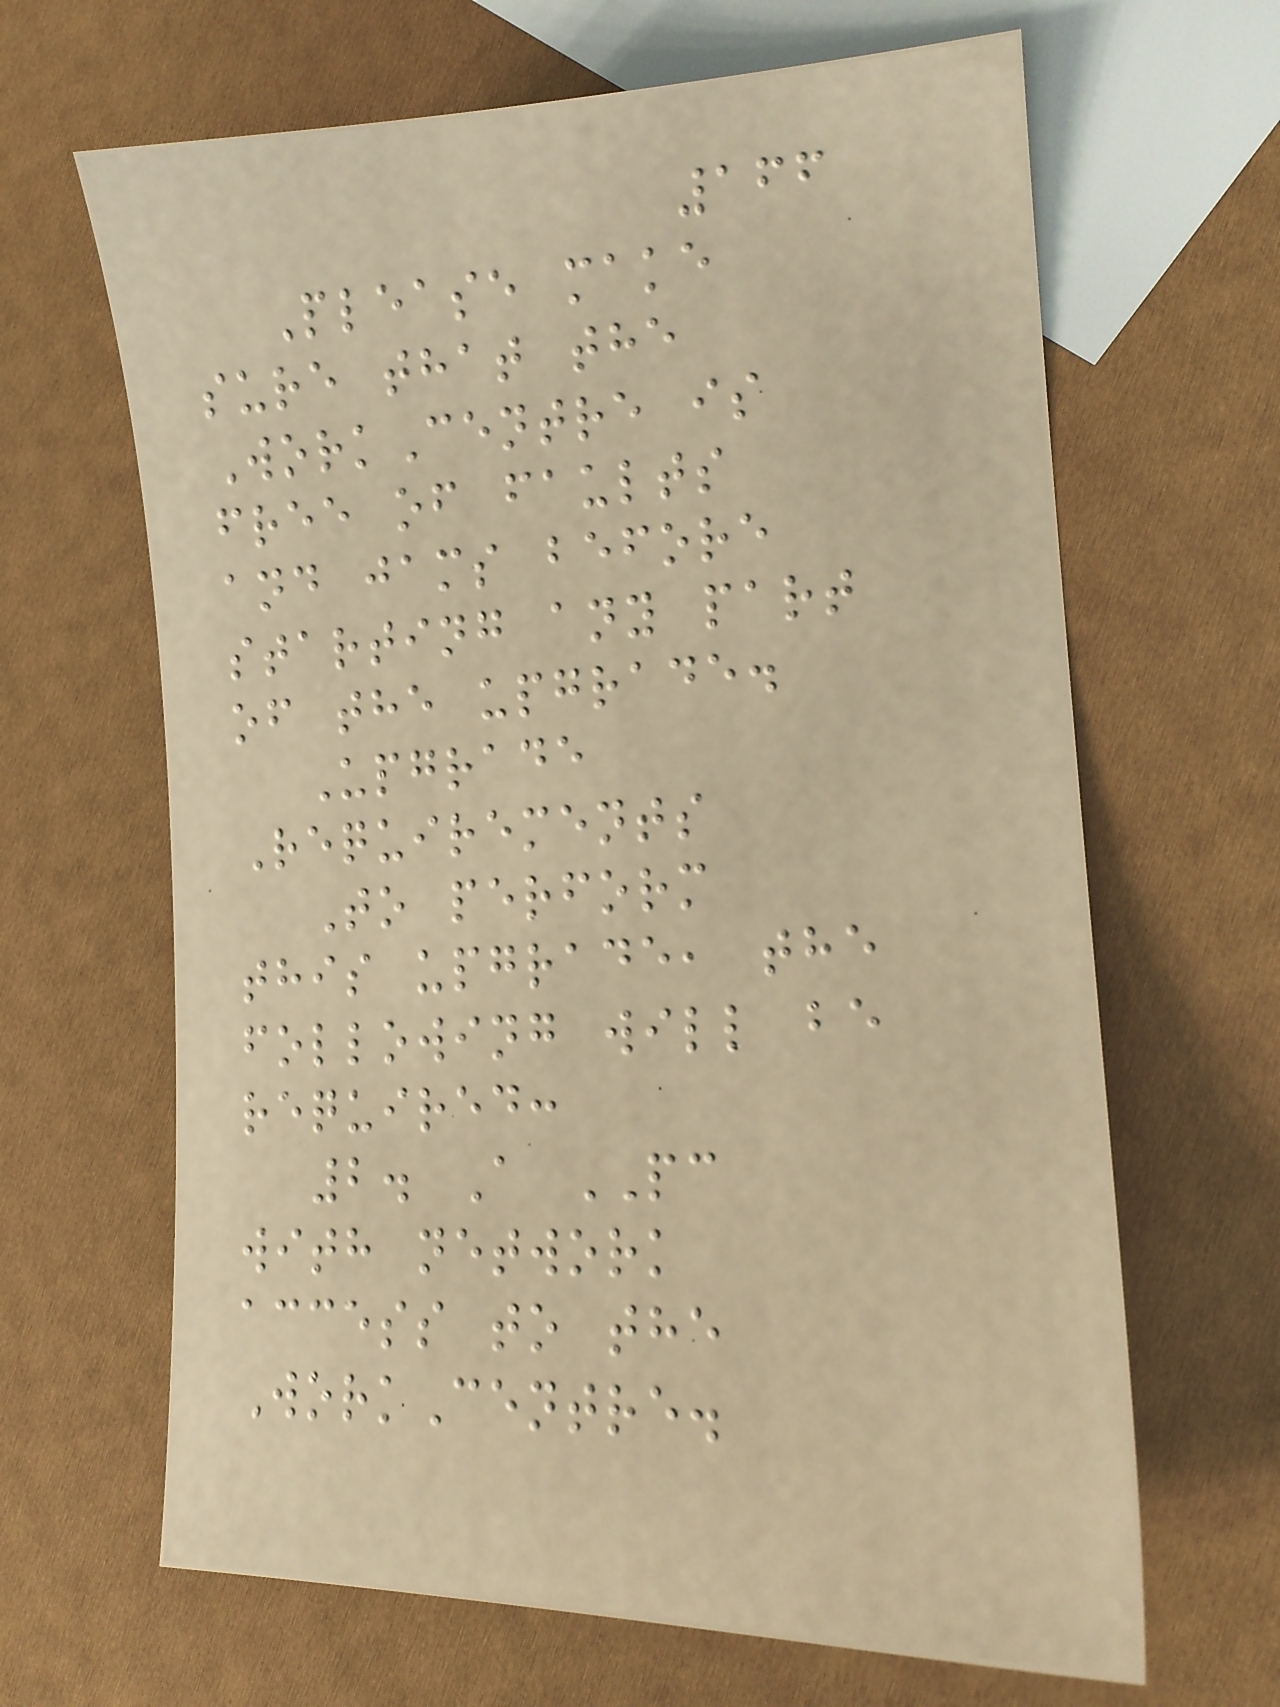166
Please make
sure that the
WorkCentre is
free of faults
and jams before
starting any part
of the upgrade.
Upgrade
Requirements
To perform
this upgrade, the
following will be
required:
2. A PC
with network
access to the
WorkCentre.
